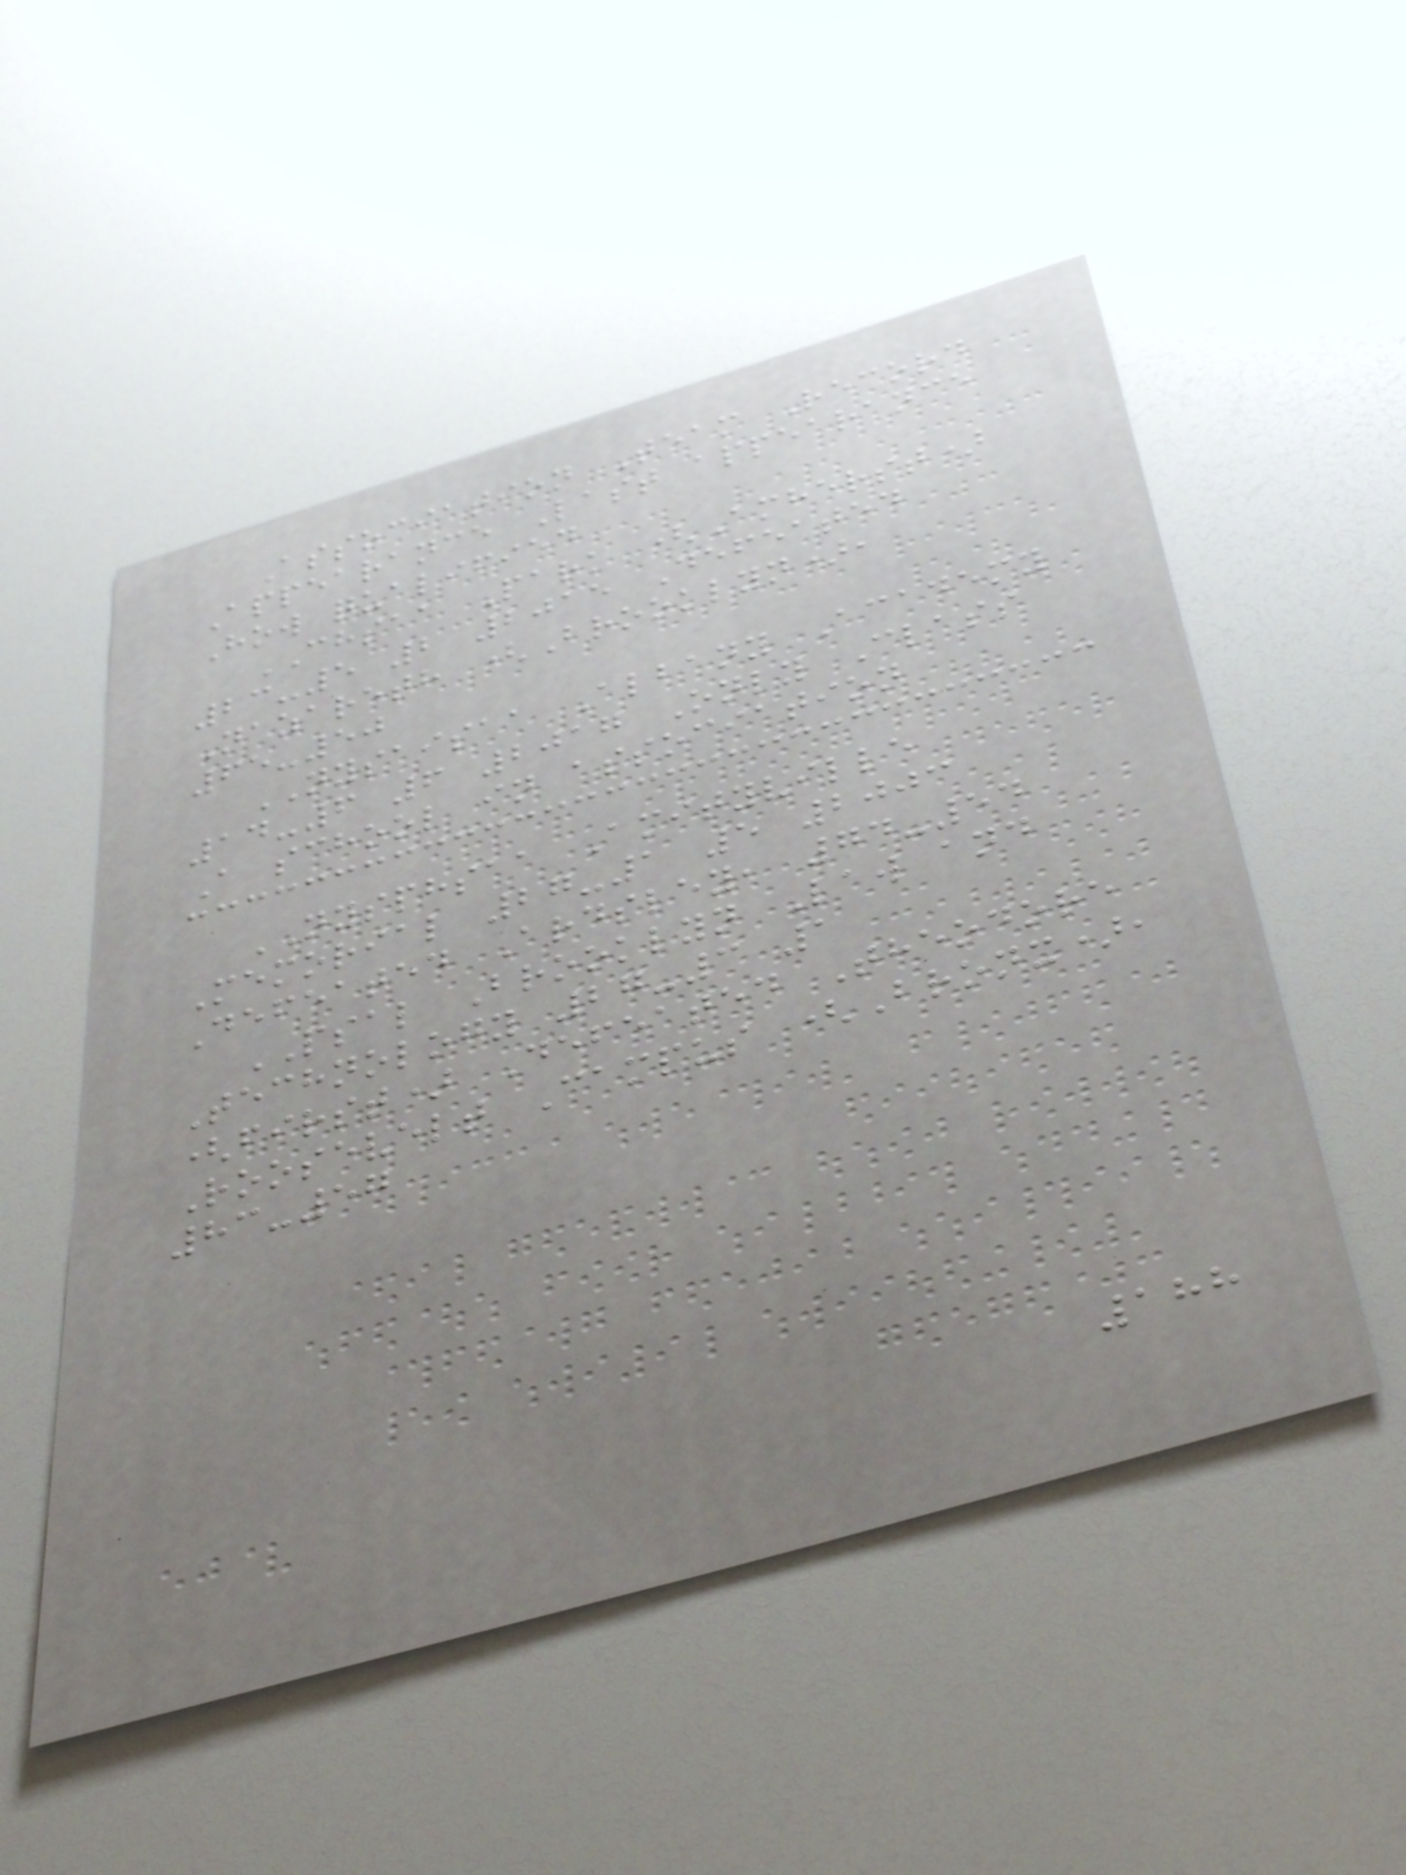Association Team Record
Appearance Last appearance
How qualified
CHSAA Park (Amherst)
23-5 2 2015 Defeated
Nazareth (Brooklyn),
65-50
NYSAISAA Albany Academy
14-6 6 2017 Only Class
A school in association
NYSPHSAA Amityville
Memorial 27-1 5 2003
Defeated Ardsley, 74-54
PSAL Brooklyn Law and
Technology 27-3 1
(first) Defeated Theodore
Roosevelt Campus (Bronx),
83-57
188
